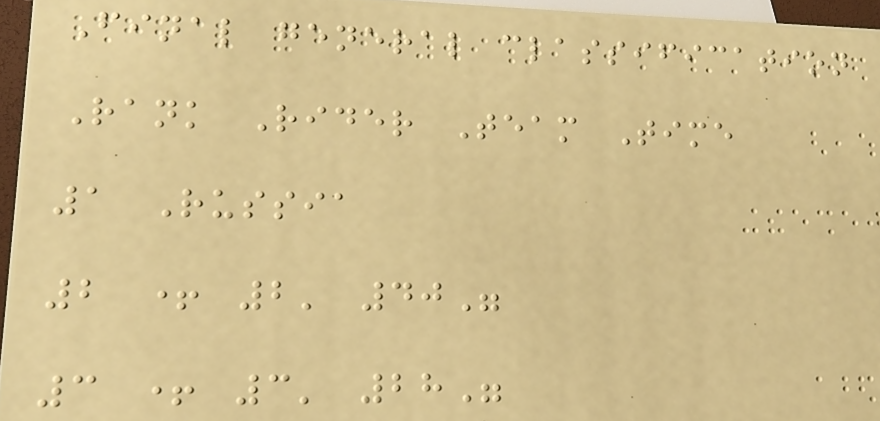Final general classification
Rank Rider Team Time
1 Russia
2 + 2' 40"
3 + 3' 28"
